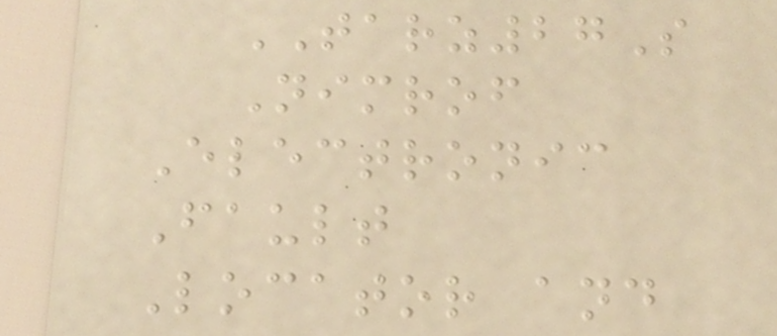TARZ27S
Nimrof
Electronic
Fault
Locator and
